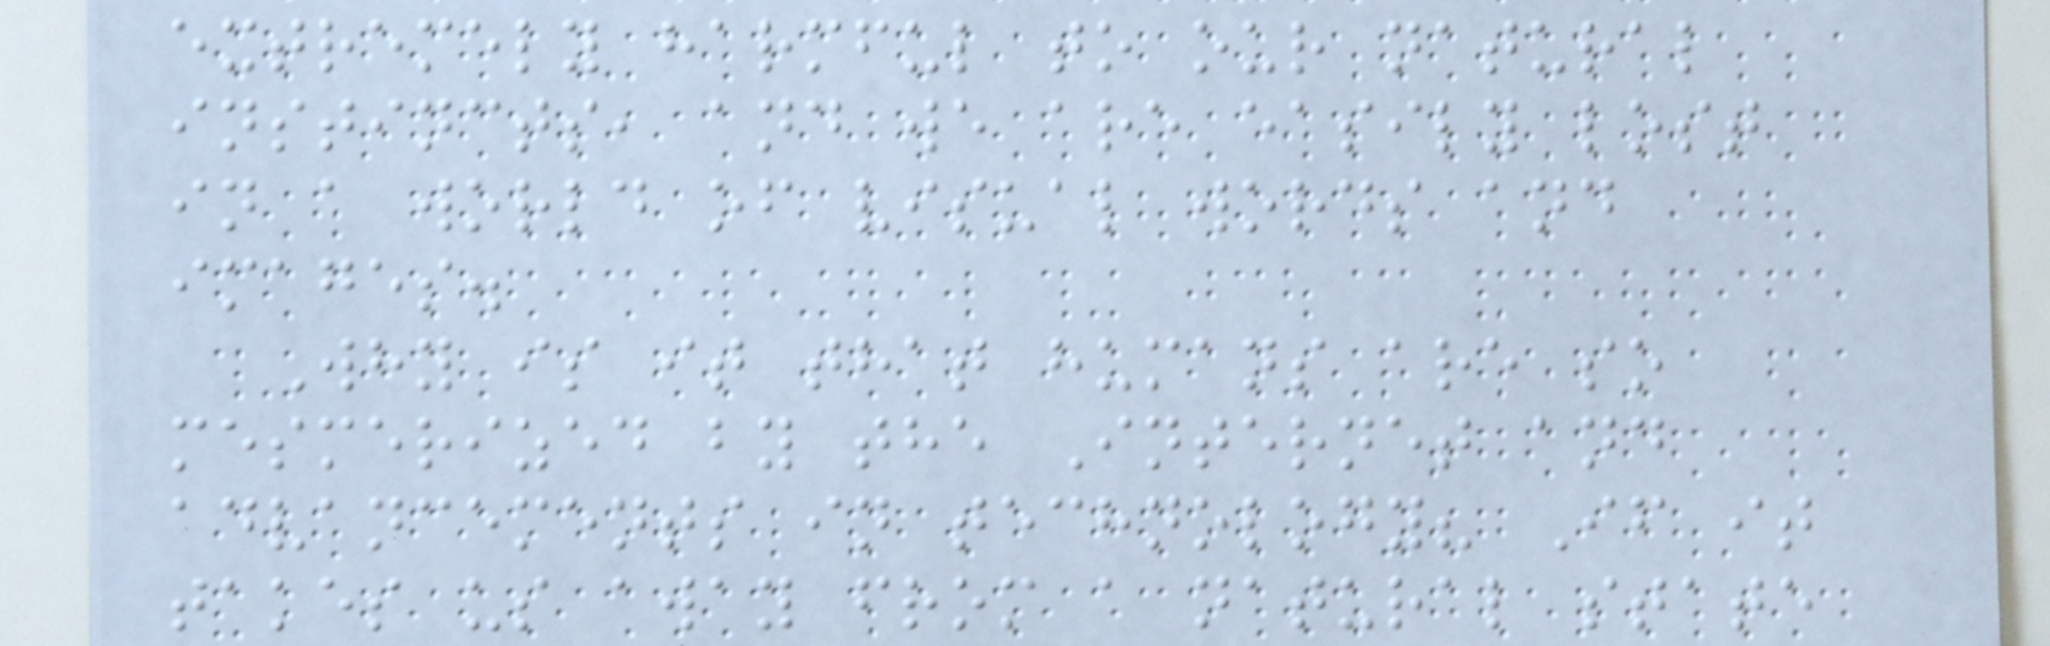extremely harmful to our natural
instincts, and we are easily lost
in a world of visual words and
images.
Why is it that humans are so
mesmerized by the Internet and
advancements in technology? If it
takes us away from a natural state
